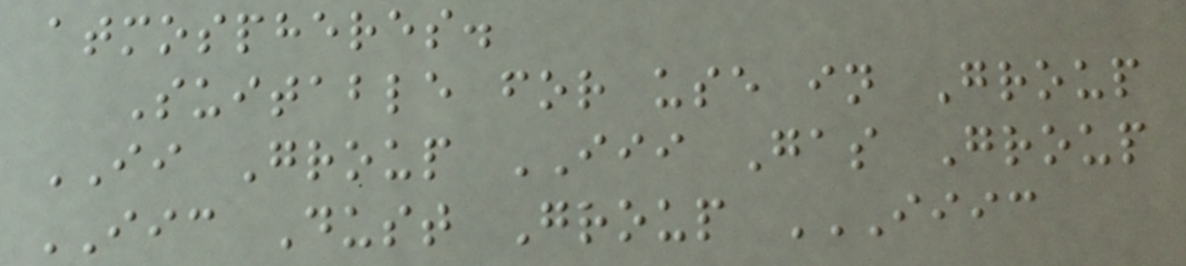atmospheres.
Suitable for use in Group
II Group III Gas Group
IIC Dust Group IIIC
